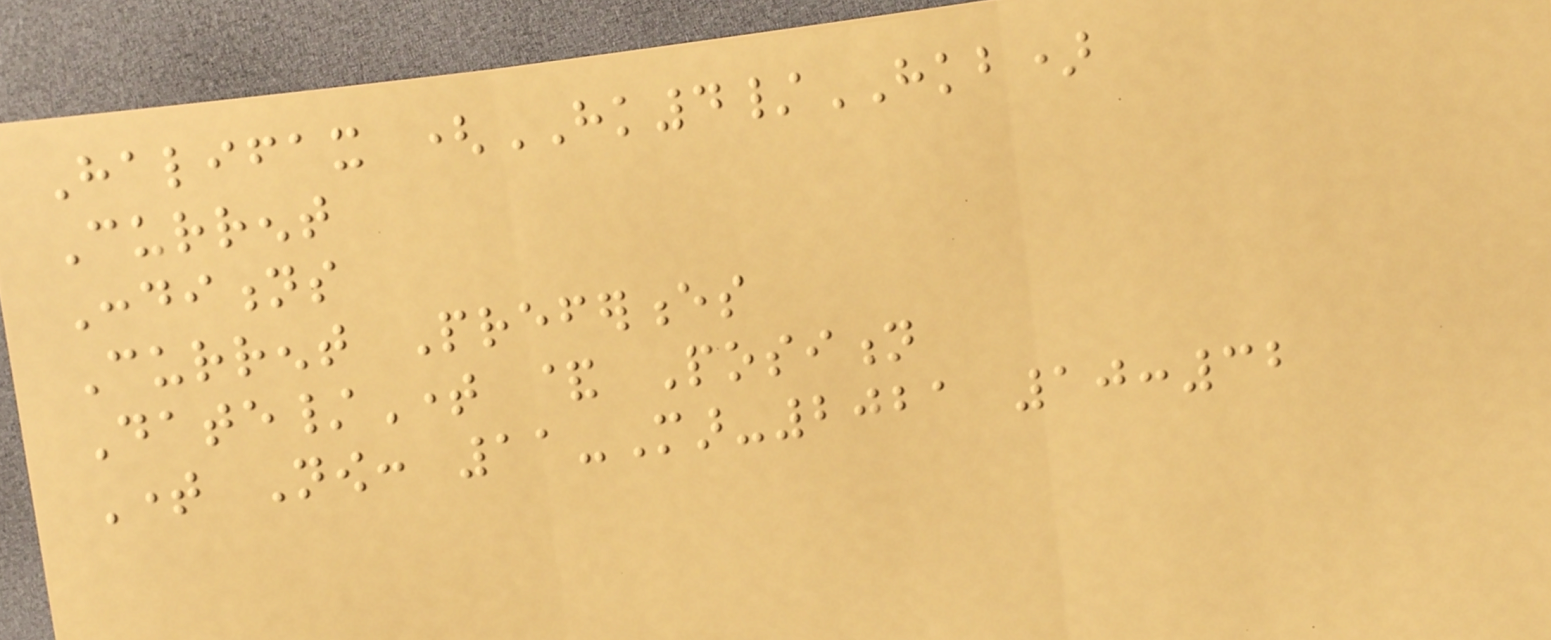Halifax (HK4/HKB)
Current
Conditions
Current Preferences
Date/Time & Position
Time Now: 11-Mar-2021 10:32
